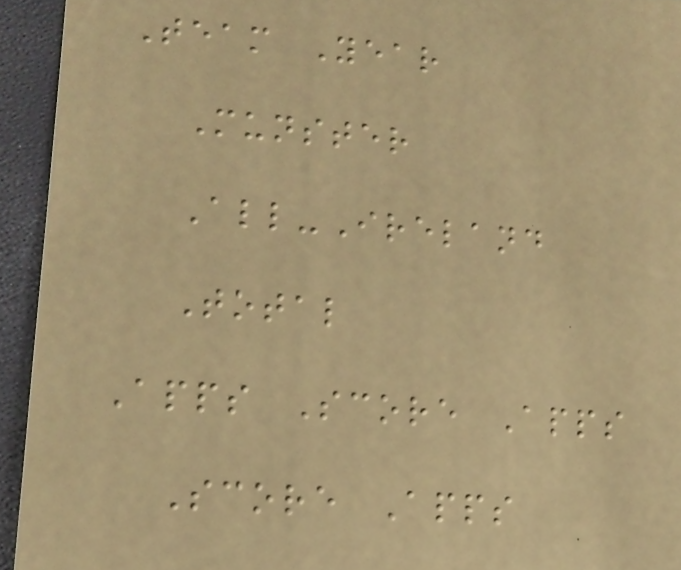Team Year
Munster
All-Ireland
Total
Apps Score Apps
Score Apps
